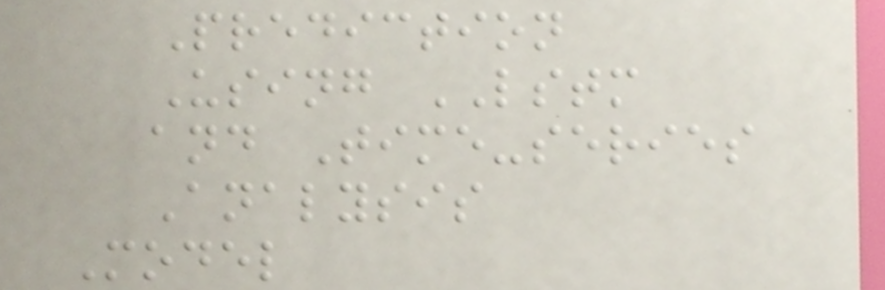Prediction
Using LSTM
and Time-series
Analysis
Model
